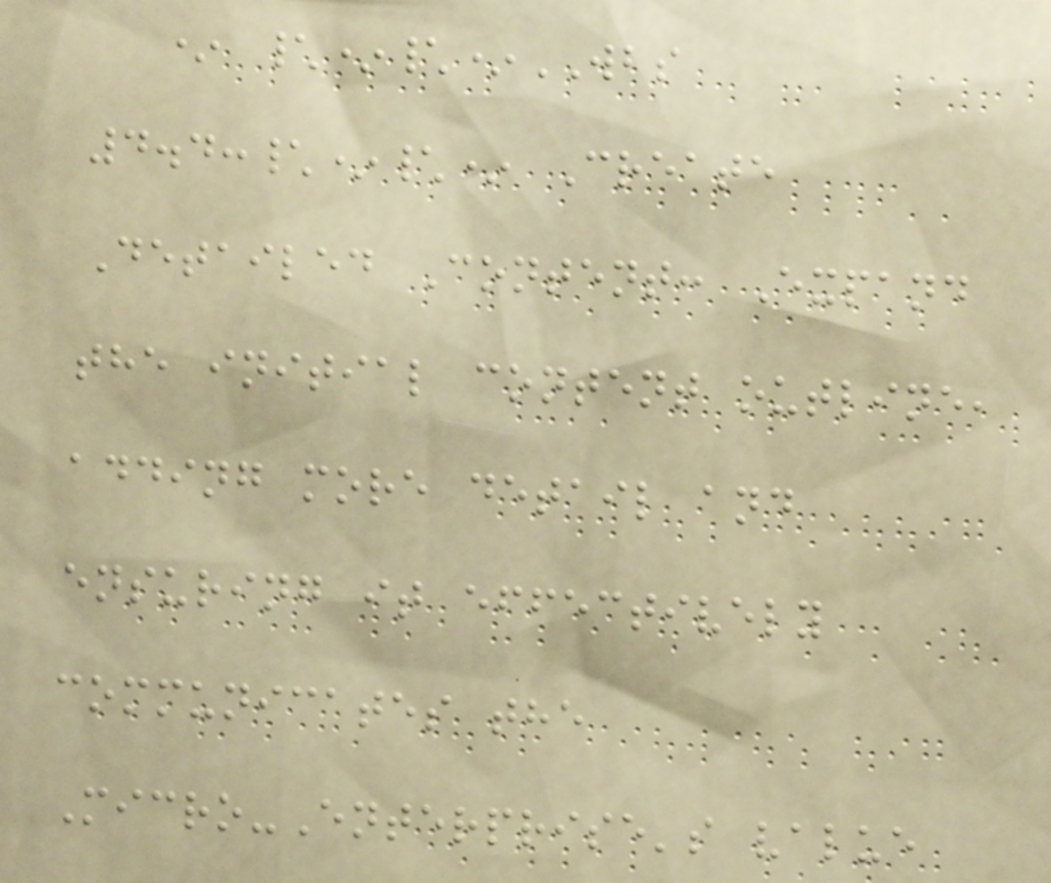* \*\*WBS
4.4:\*\* Create
Detailed Content: Expand
the initial content outline,
adding more detail and
ensuring it effectively
communicates the
Micro-Enterprise's value
